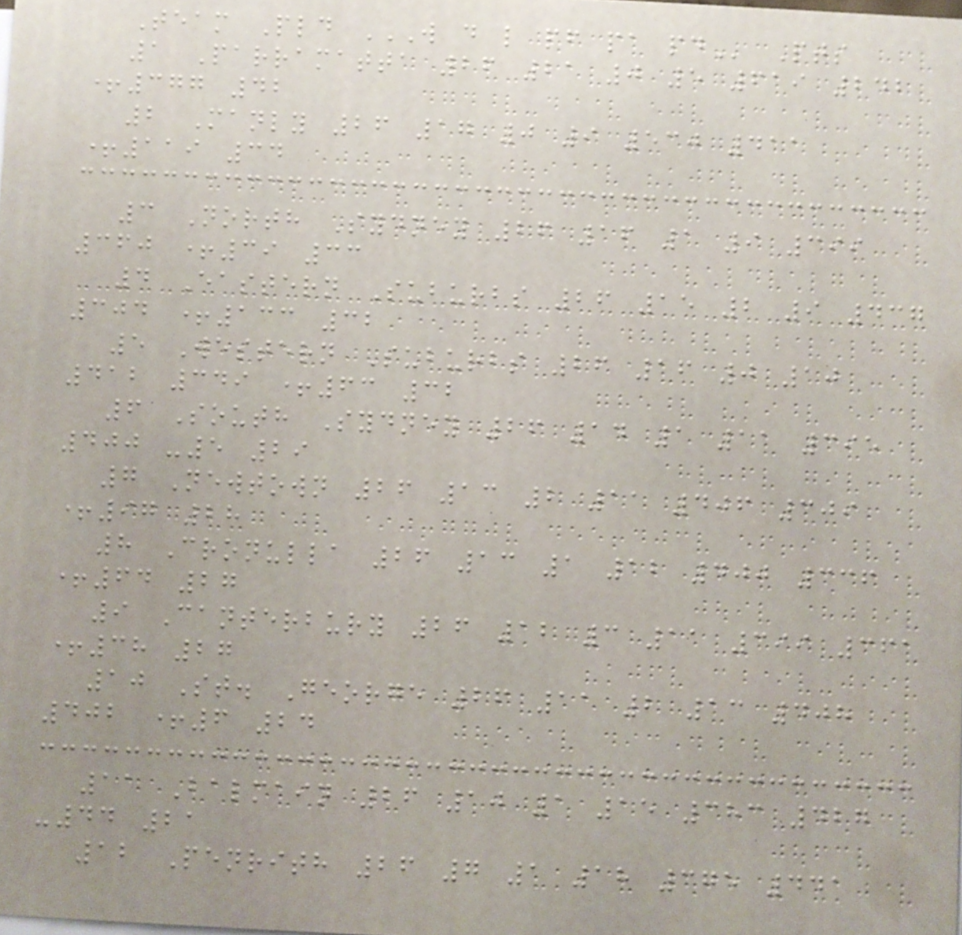Team Pld W D L PF PA PD Pts
1 Parramatta 26 21 0 5 619 242
+377 42
2 Manly 26 17 0 9 530 411
+119 34
3 North Sydney 26 16 1 9 399
360 +39 33
4 Eastern Suburbs 26 15 2 9 437
304 +133 32
5 Western Suburbs 26 16 0 10
412 349 +63 32
6 South Sydney 26 14 1 11 395
400 -5 29
7 Newtown 26 13 2 11 406 309
+97 28
8 Cronulla 26 13 1 12 400 336
+64 27
9 Canterbury 26 12 3 11 399 361
+38 27
10 St. George 26 11 2 13 408
402 +6 24
11 Balmain 26 10 1 15 383 427
-44 21
12 Penrith 26 7 1 18 375 441
